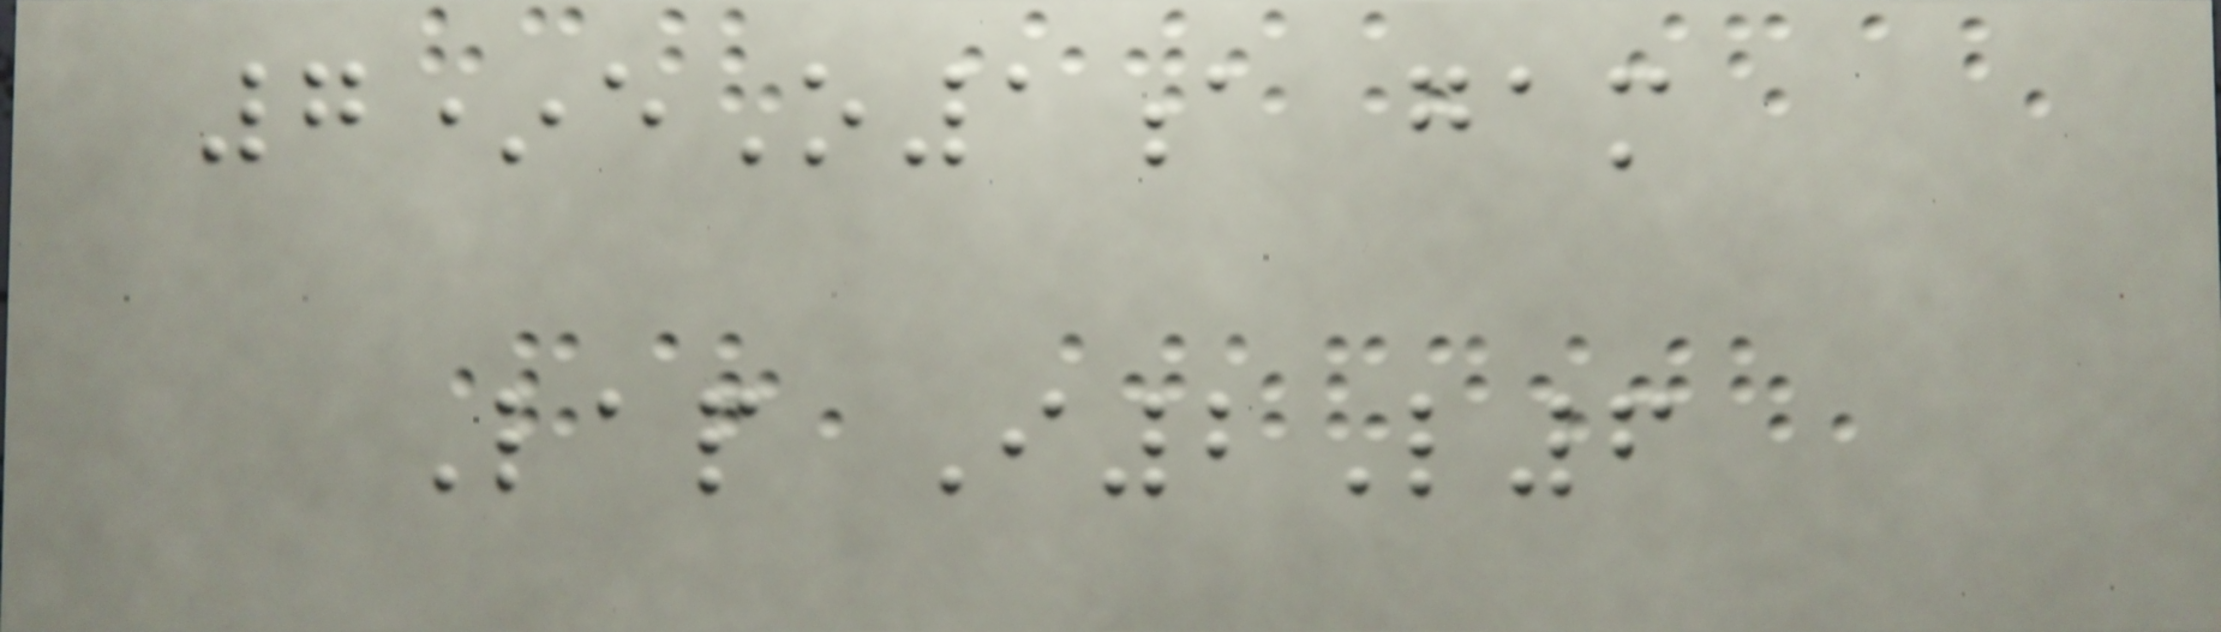7*eO1a gam
Lap I2L6
